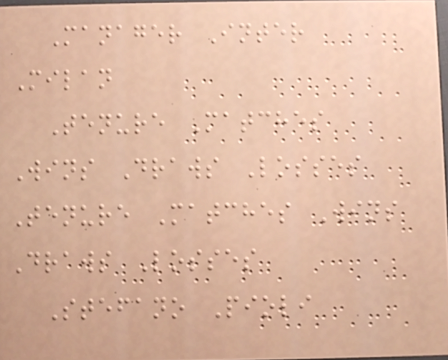Manager Inter
Milan
Tenure Matches
Wins Draws Losses
Tenure Matches Wins
Draws Losses
Stefano Pioli
